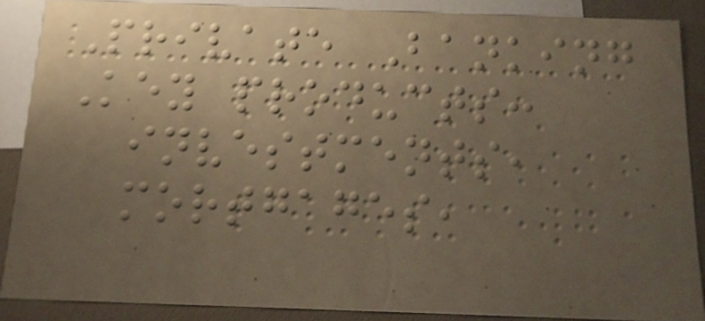Private Banking
Key products:
investments,
mortgages,
